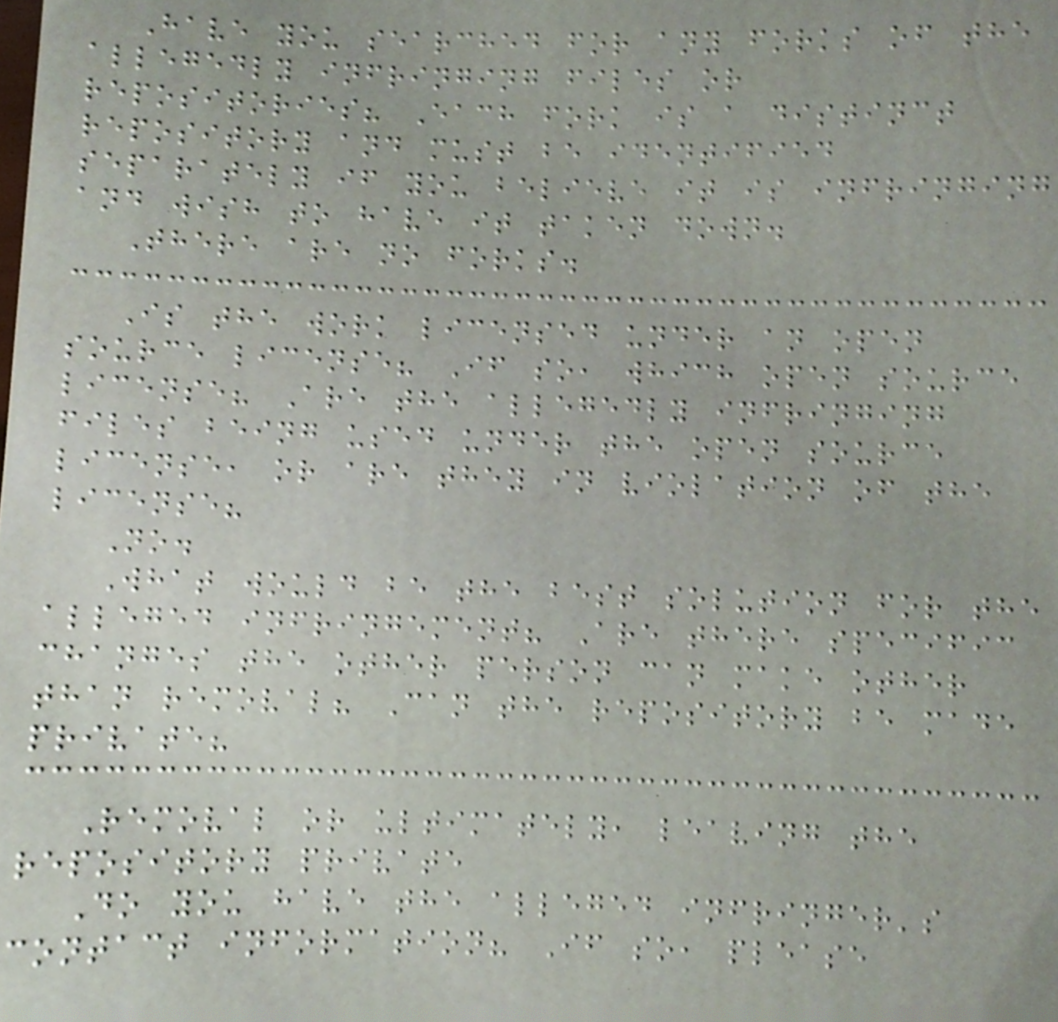Have you searched for any forks of the
allegedly infringing files or
repositories? Each fork is a distinct
repository and must be identified
separately if you believe it is infringing
and wish to have it taken down.
There are no forks.
Is the work licensed under an open
source license? If so, which open source
license? Are the allegedly infringing
files being used under the open source
license, or are they in violation of the
license?
No.
What would be the best solution for the
alleged infringement? Are there specific
changes the other person can make other
than removal? Can the repository be made
private?
Removal or ultimately, leaving the
repository private
Do you have the alleged infringer's
contact information? If so, please
